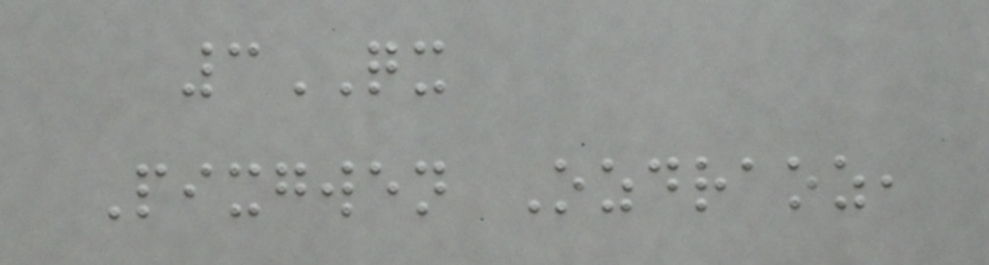3QX
Pixgwen Ozdraoz,
